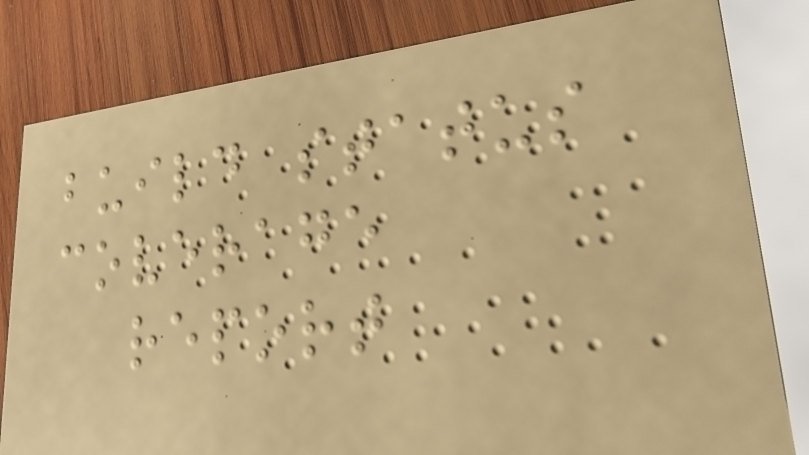build status
coverage
report
